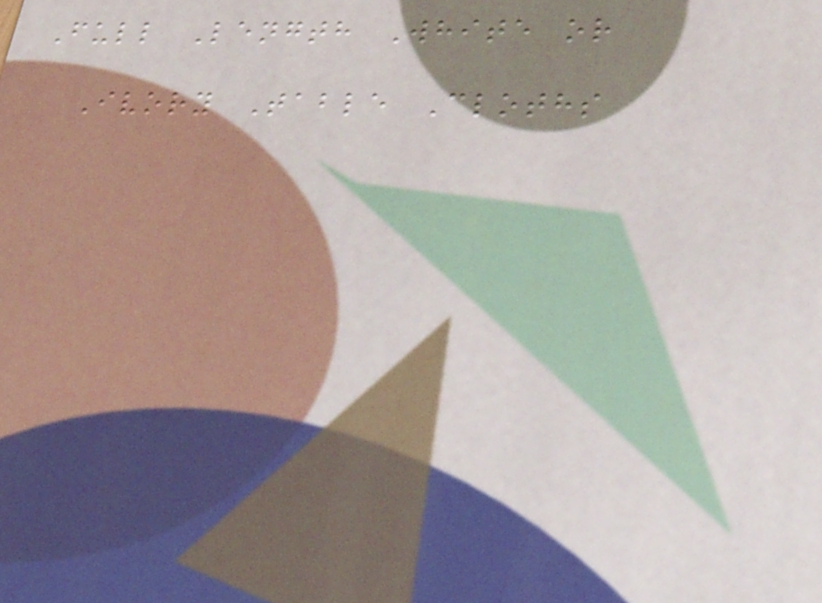Full Length White or
Ivory Table Cloths
